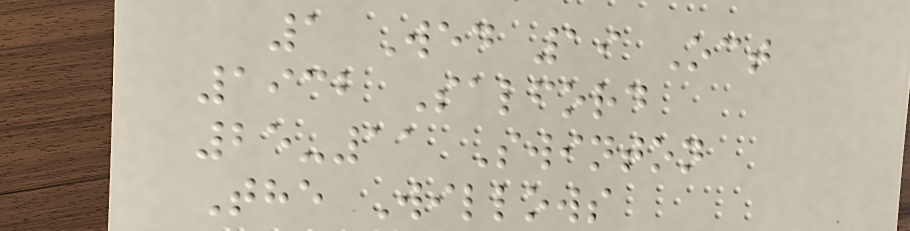1 Wed 19 Oct
1932 Salford
25-11 Swinton
The Willows
